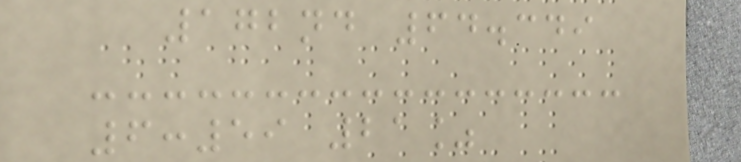172nd 64.349
6:59 21%
